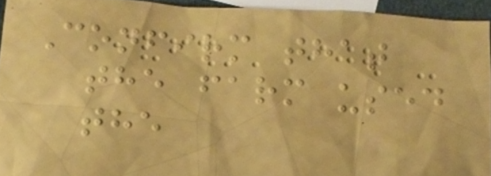Confirm that
the farm used
the
